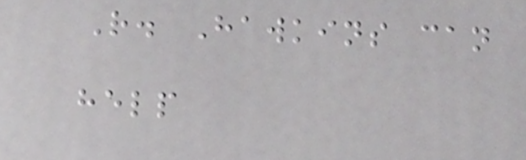R. Hawkins can
help
